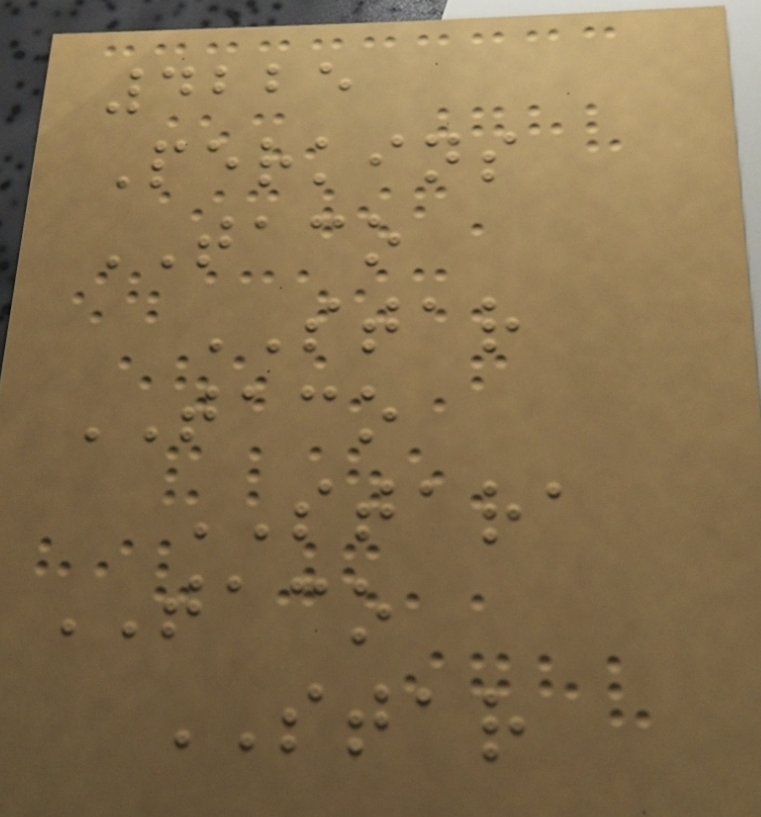4225
Perkins
TACO
STAR
TACO
STARA
TACO
STAR
